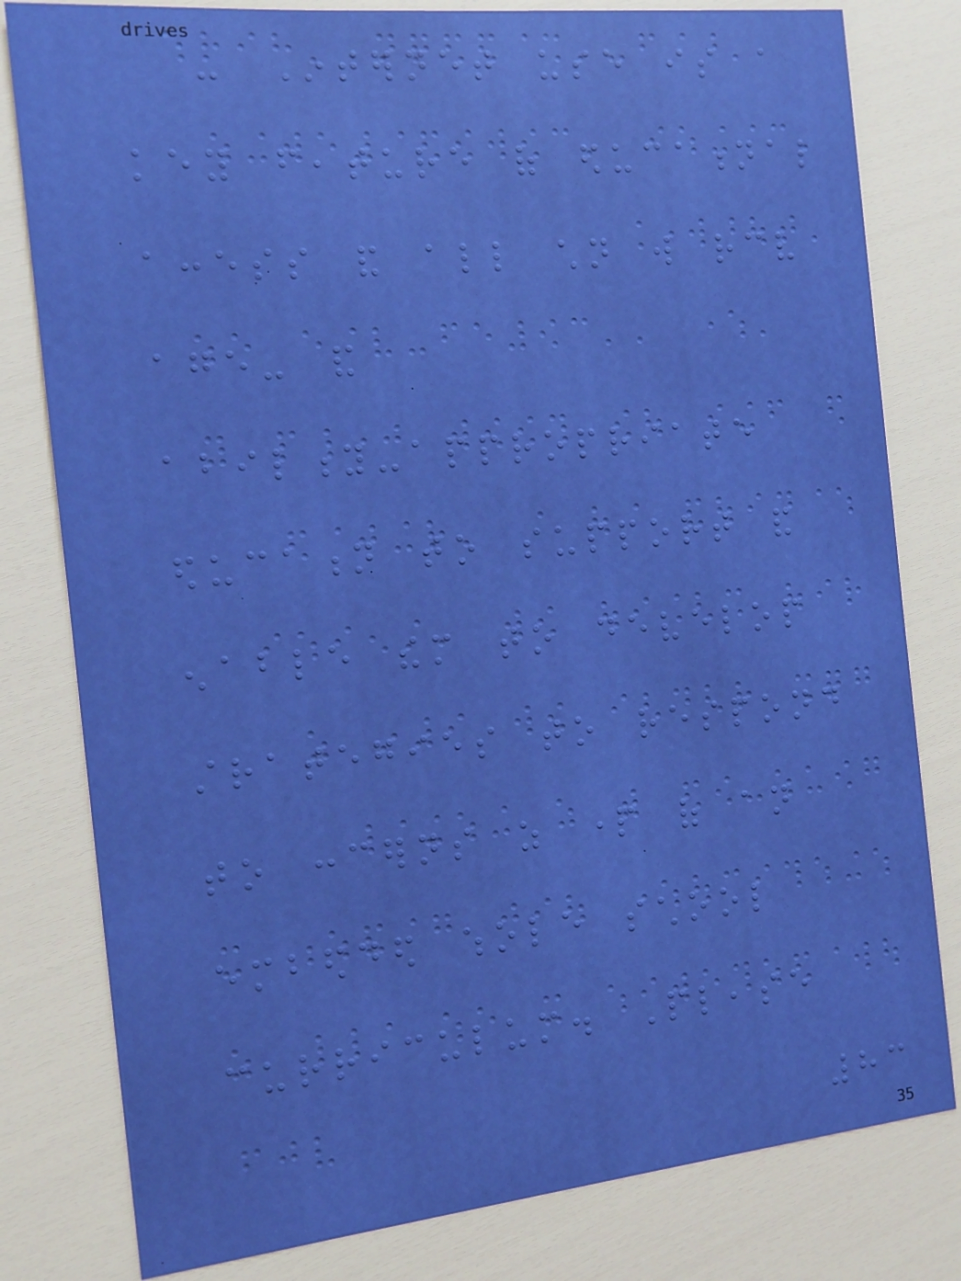- Internet use is a
key feature of educational
access and all children will receive
age- and
ability-appropriate
education to support and
enable them to develop
strategies to respond
to concerns as part of an
embedded whole school
curriculum. Please
83
